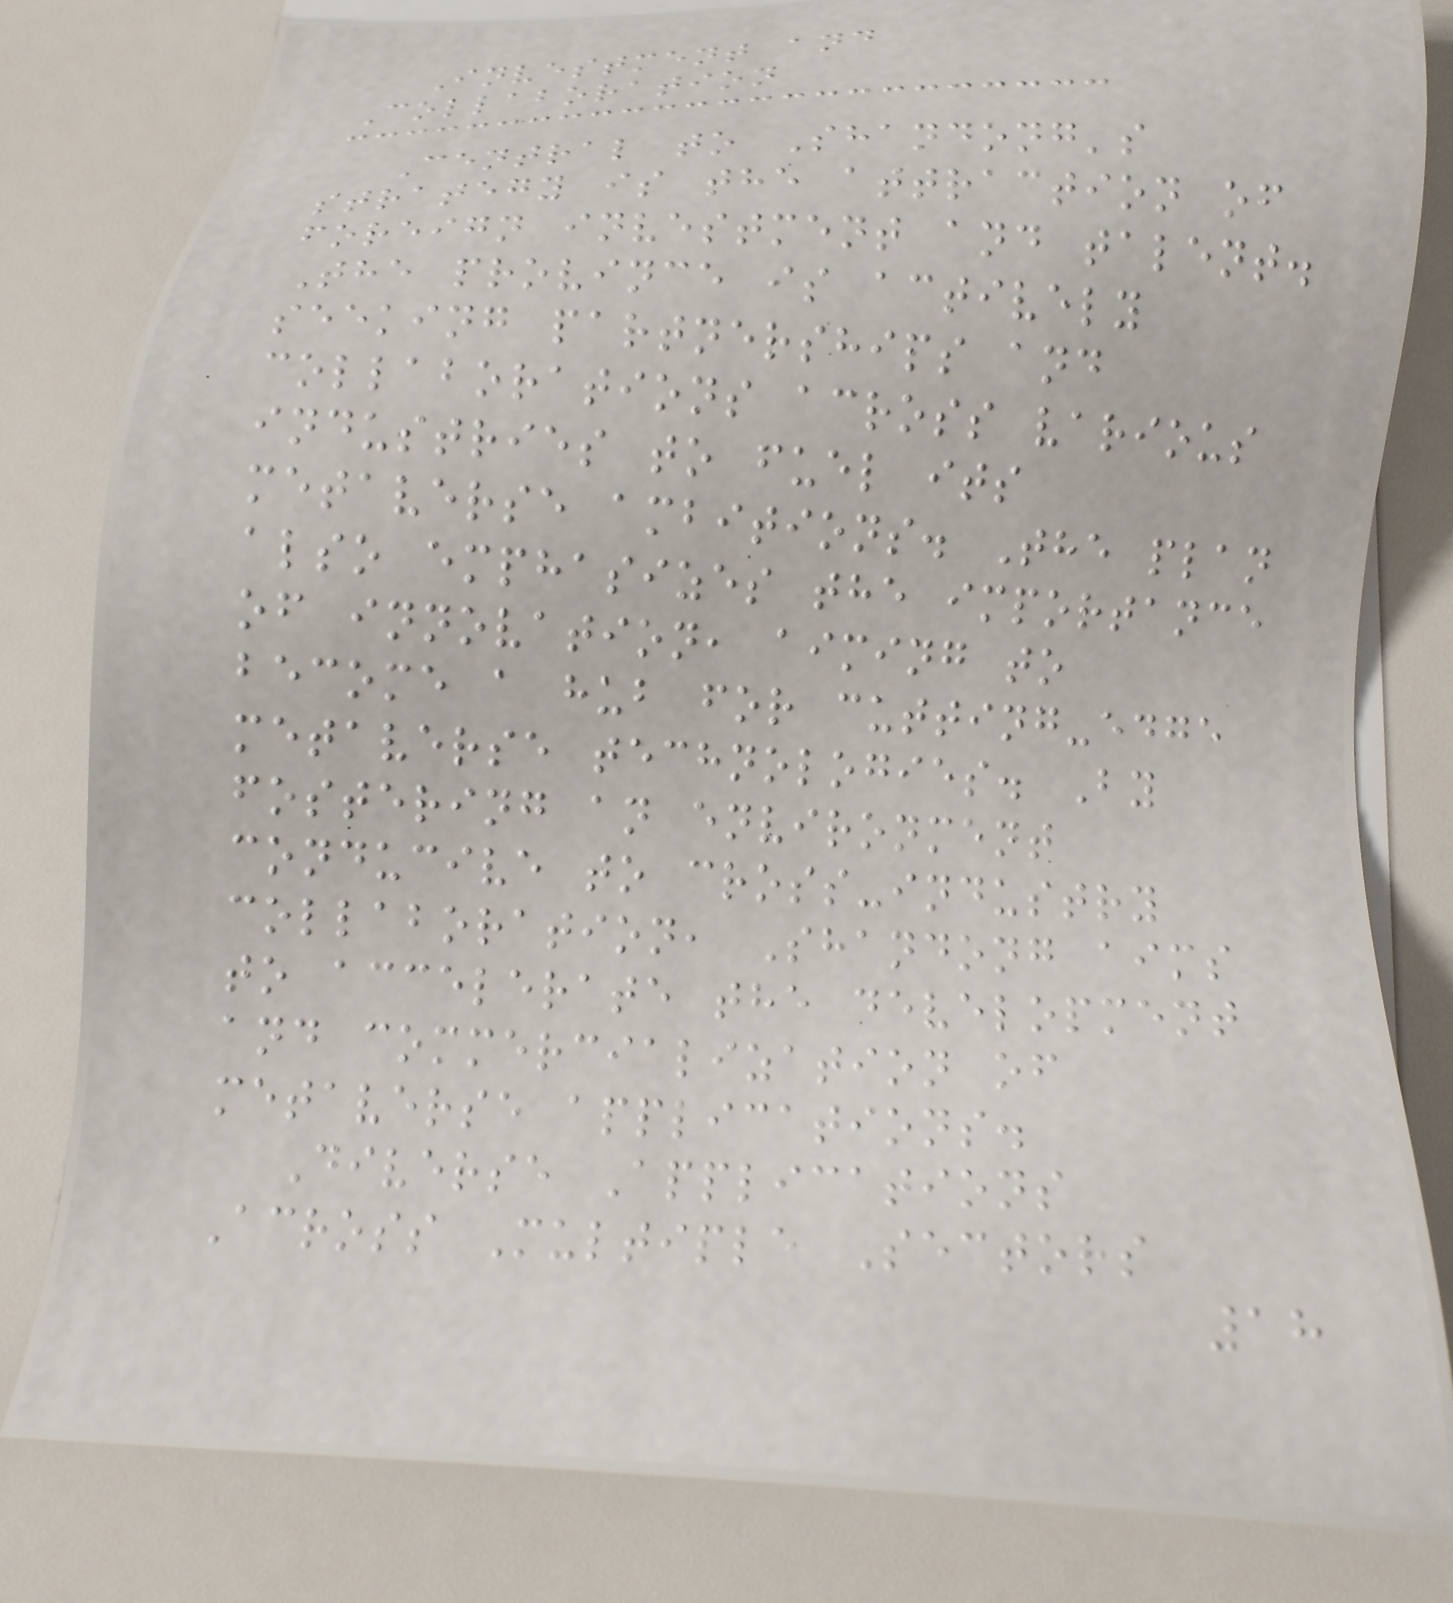Investment and
Collaboration
Central to Shandong's
strategy is the attraction of
foreign investment and talent.
The province is actively
seeking partnerships and
collaborations across various
industries to fuel its
metaverse ambitions. The plan
also emphasizes the importance
of innovation, aiming to
become a hub for cutting-edge
metaverse technologies. By
fostering an environment
conducive to cross-industry
collaboration, Shandong aims
to accelerate the development
and commercialization of
metaverse applications.
Diverse Applications
Across Multiple Sectors
18
